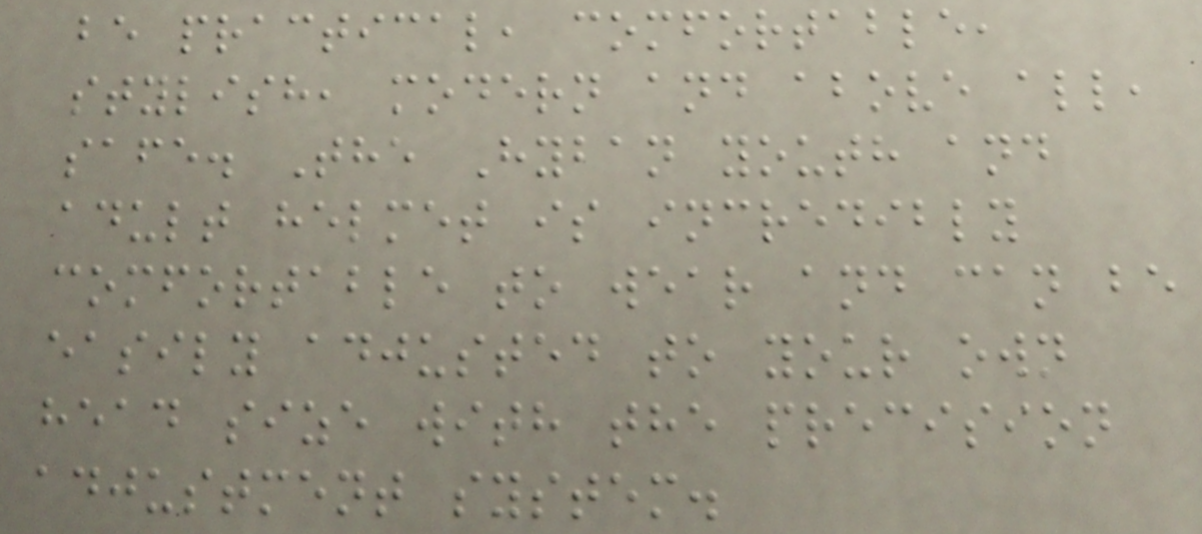be practical, comfortable,
stylish, modern and above all,
safe. The Hyban youth and
adult helmet is incredibly
comfortable to wear and can be
easily adjusted to your own
head size with the precision
adjustment system.
